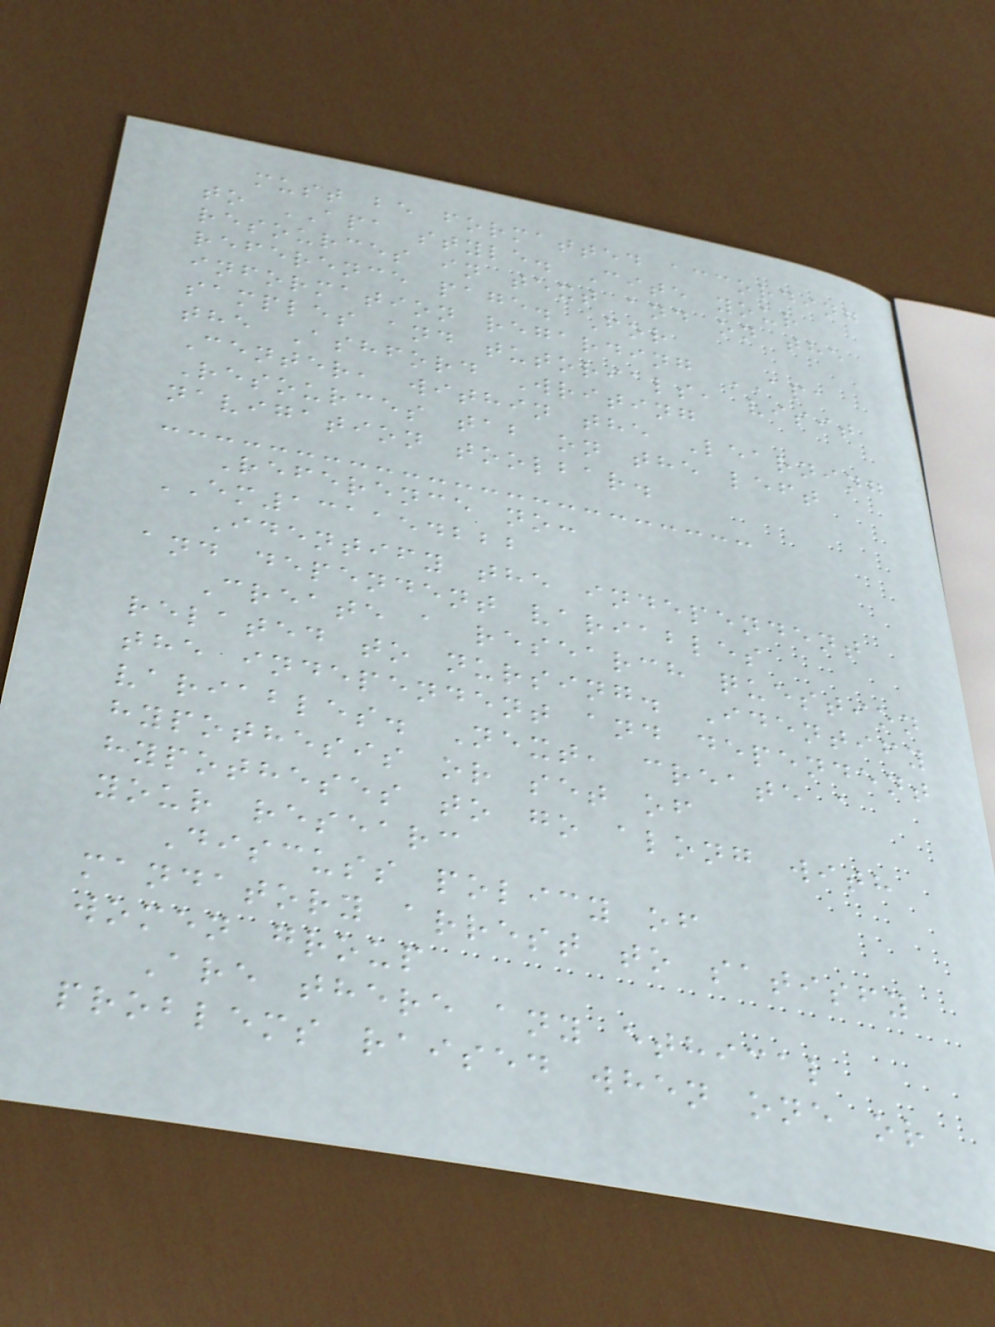must be formatted according
to APA style. Cite your
resources in text and on the
reference page. For
information regarding APA
samples and tutorials, visit
the Ashford Writing
Center, within the Learning
Resources tab on the left
navigation toolbar.
Reference no:
EM131154222
Identify the independent
and dependent variables
Create a research question
related to nursing. Identify
the independent and dependent
variables. Next, create a
hypothesis or set of
hypotheses to go along with
your researc
Discuss policy of
mandatory arrest to satisfy
women group
Are there any ethical
problems raised when one or
